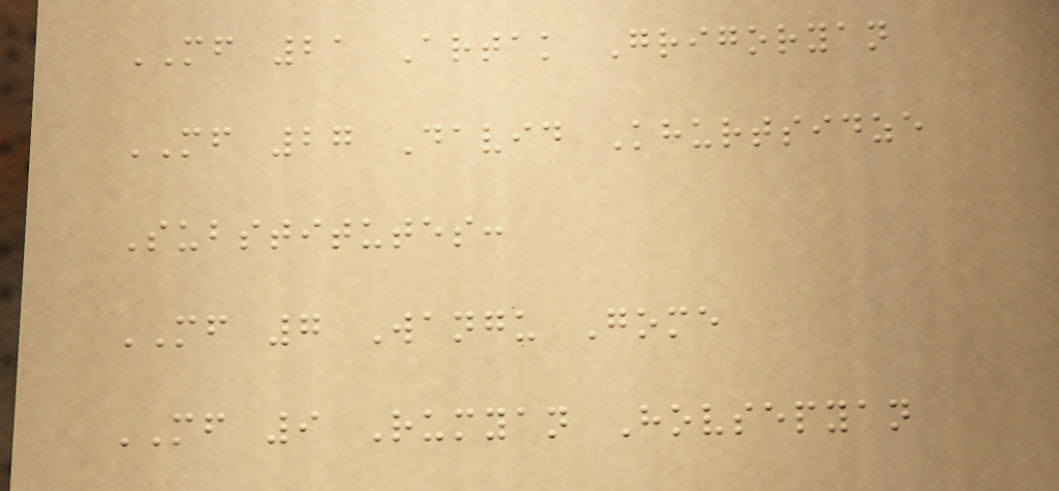MF 21 Artak Grigoryan
MF 27 David Khurtsidze
Substitutes:
MF 7 Wangu Gome
MF 9 Rumyan Hovsepyan
